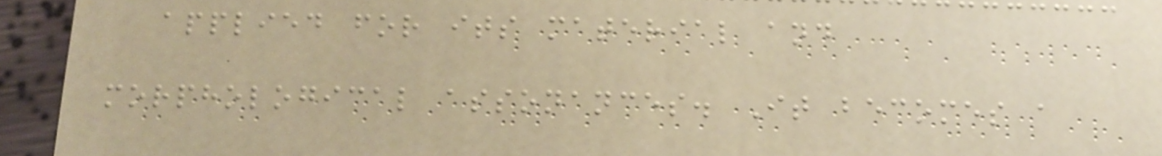applied for its material and
morphological assonances. It becomes a
